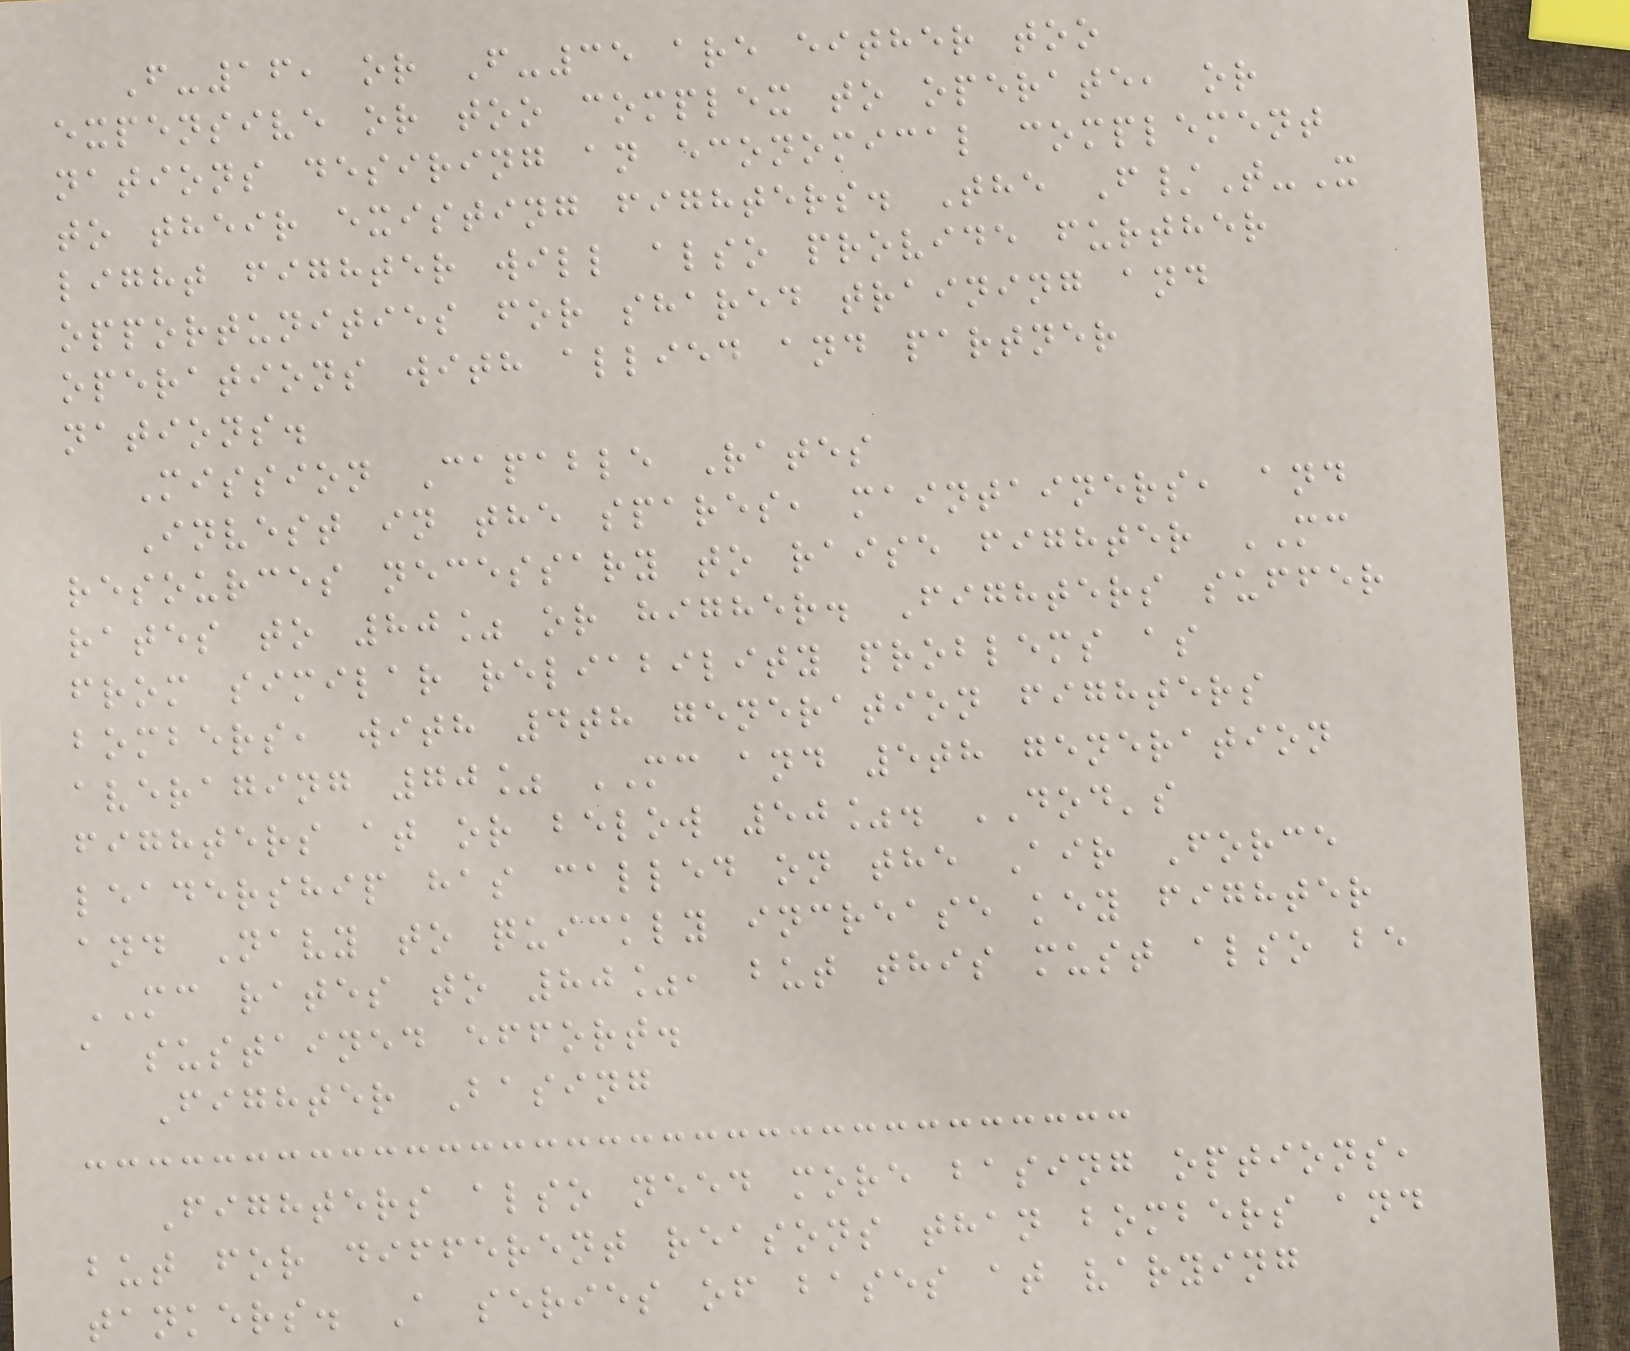F-16, or F-35 are either too
expensive or too complex to operate, or
nations desiring an economical complement
to their existing fighters. The F/T-X
light fighter will also provide further
opportunities for shared training and
operations with allied and partner
nations.
Mission Capable Rates
Invest in the spares, maintainers, and
resources necessary to raise fighter MC
rates to 80% or higher. Fighters suffer
from similar reliability problems as
bombers, with 4th generation fighters
averaging 70% MC and 5th generation
fighters at or below 50%. DOD's
leadership has called on the Air Force
and Navy to quickly increase key fighter
MC rates to 80%, but this must also be
a sustained effort.
Fighter Basing
Fighters also need more basing options,
but for different reasons than bombers and
tankers. A series of bases at varying
